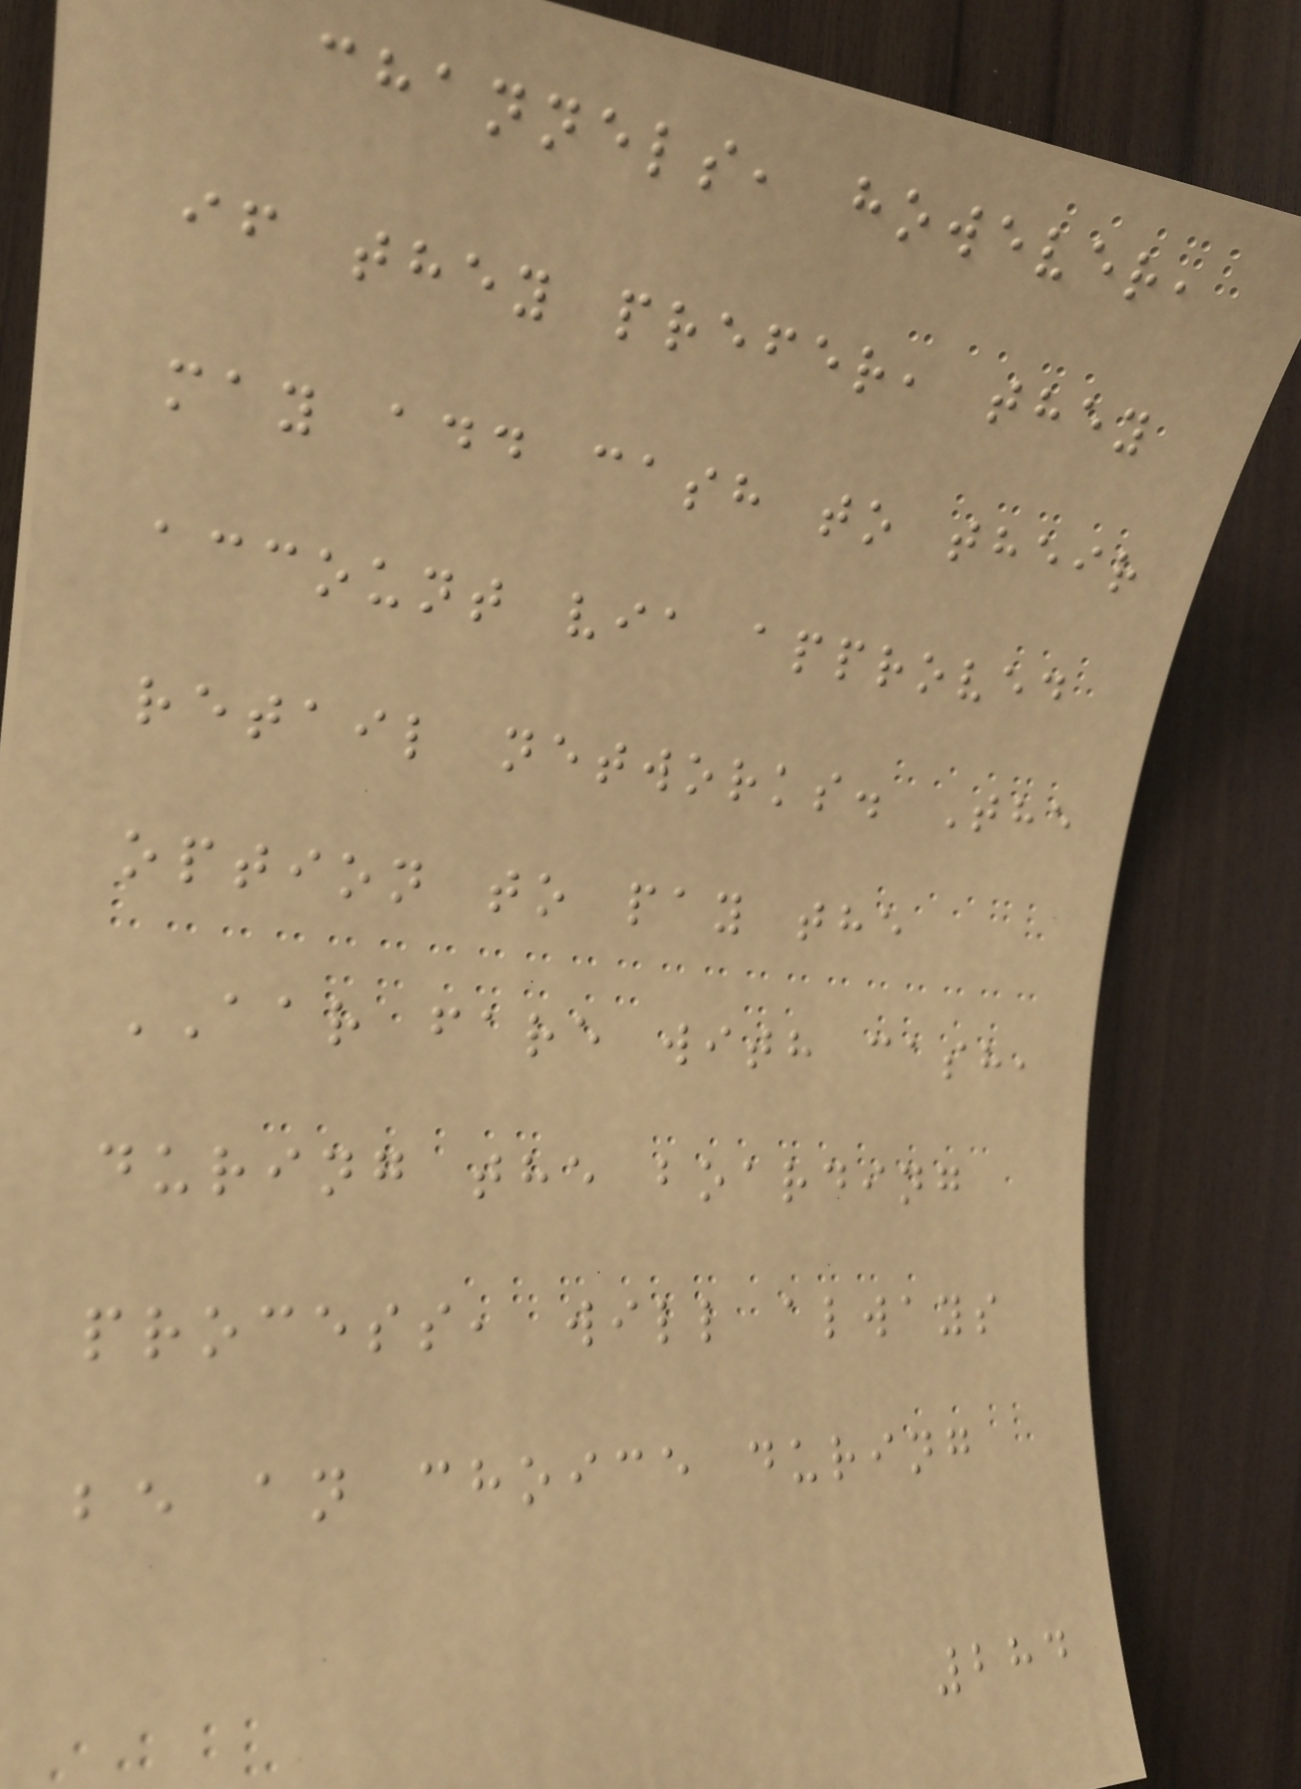channels, however,
if they prefer, they
may add cash to their
account via approved
retail networks. The
option to pay the
AAR fare with cash,
during the boarding
process, will always
be an choice during
284
